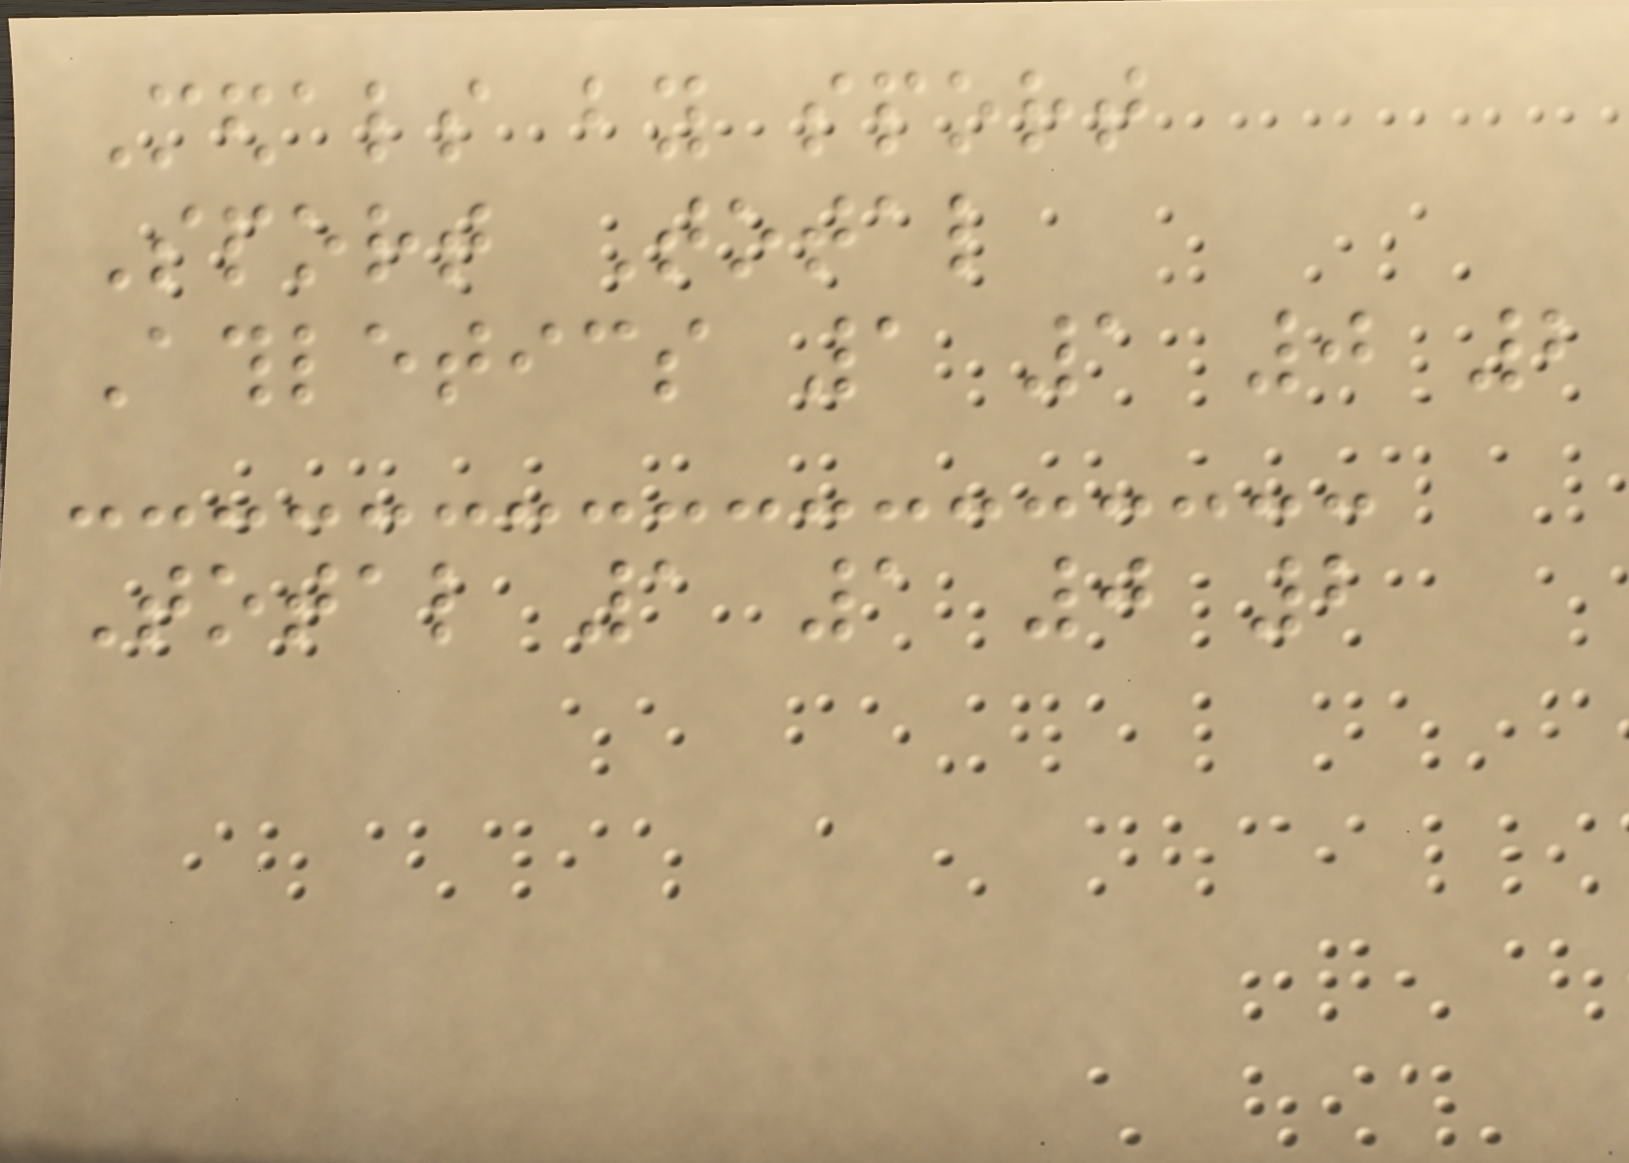Medals by sport
Sport Total
Athletics 1 1 0 2
Total 1 1 0 2
